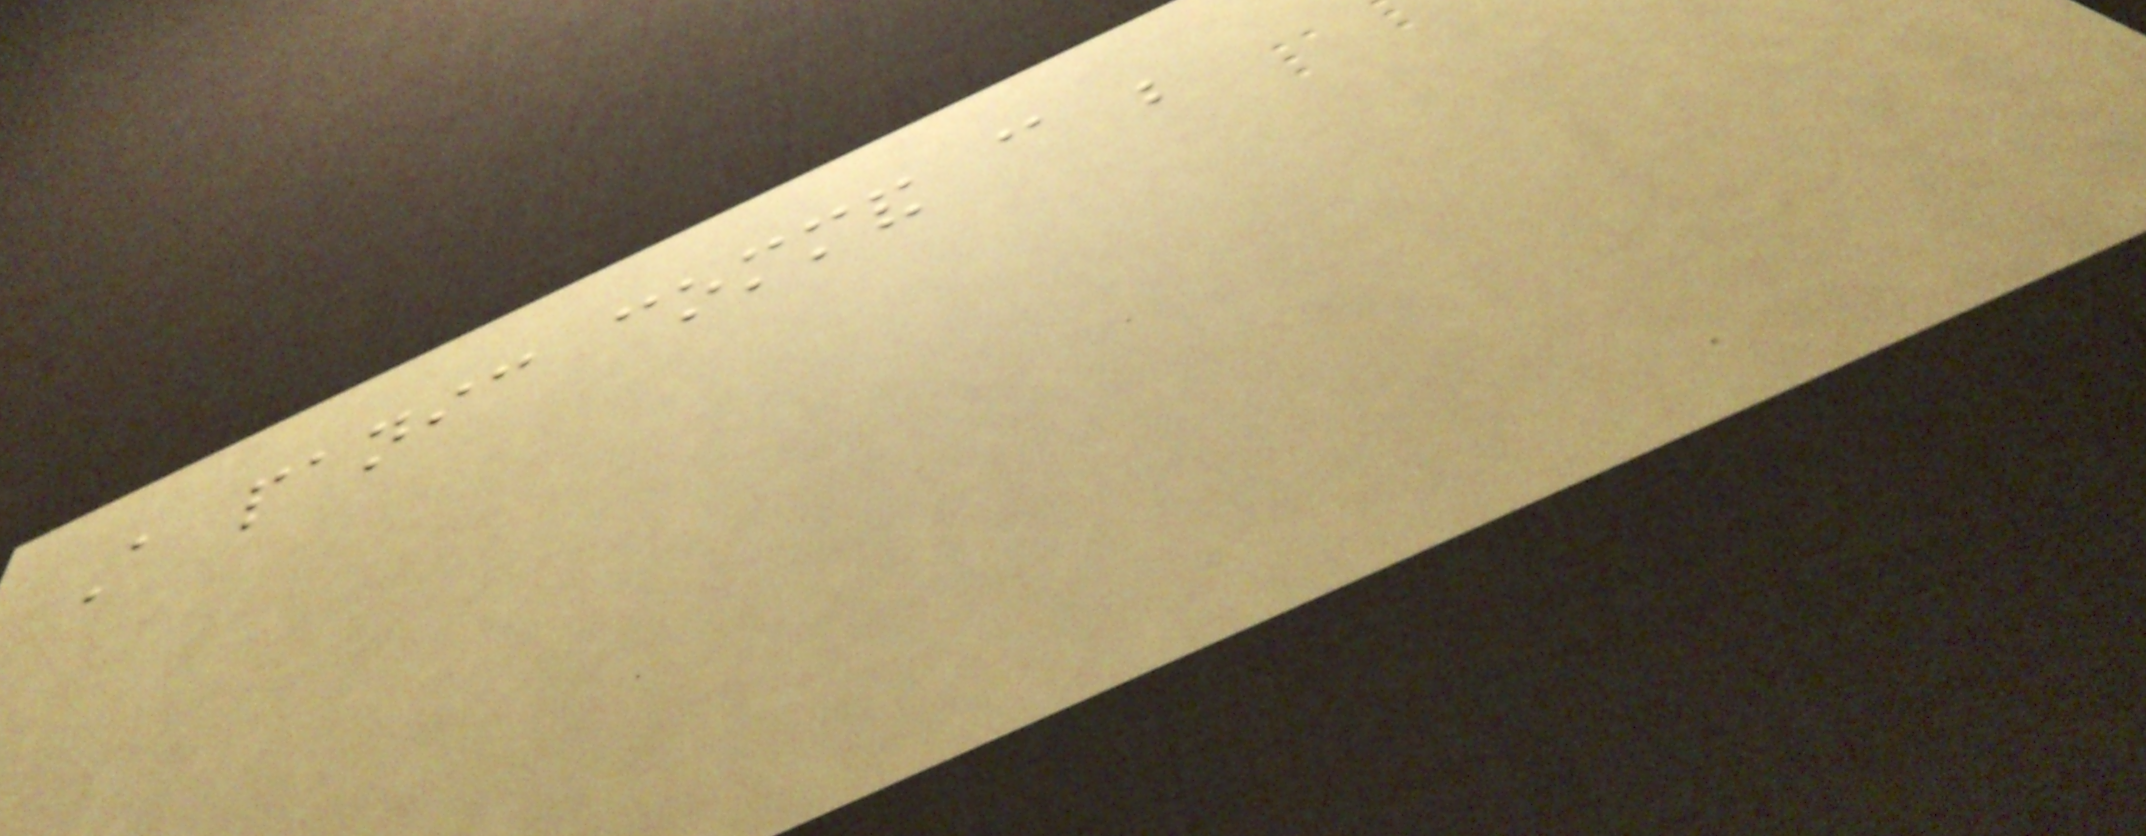A panic command can be
